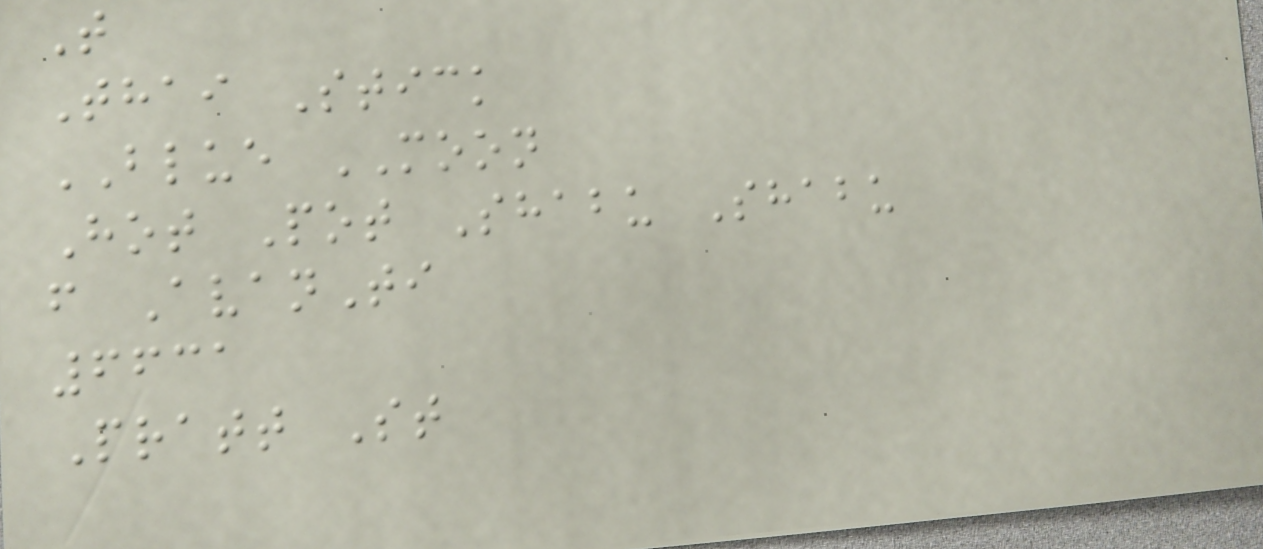T
Thai Stick
BLUE MOON
Hot Pot Shabu Shabu
f AvanTi
6631
Pratt St
